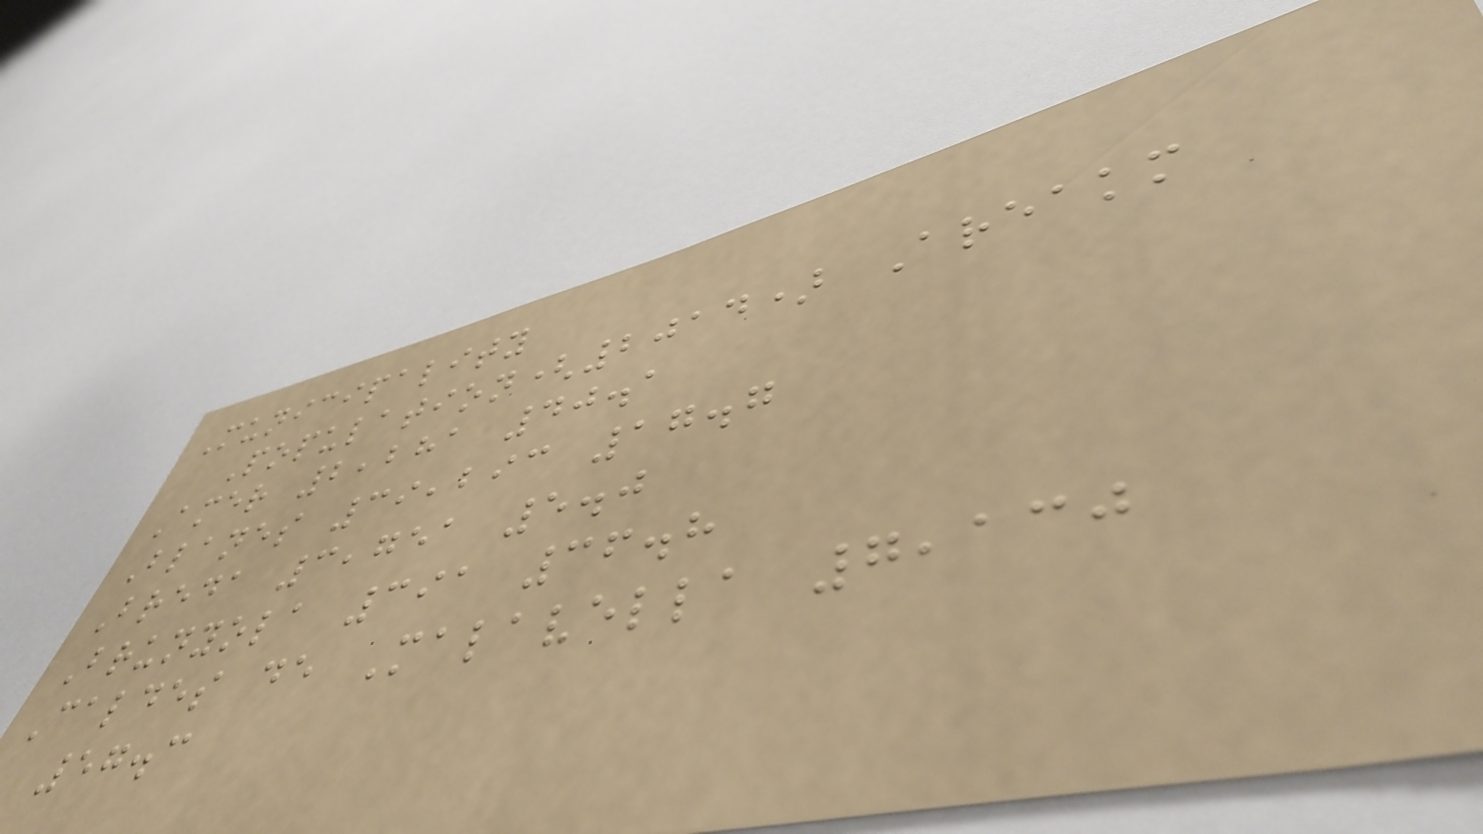Municipality
Population(2014) Areakm
Amer 2,281 40.1
Blanes 39,293 17.7
Breda 3,751 5.0
Brunyola 391 36.8
Caldes de Malavella 7,130
57.3
